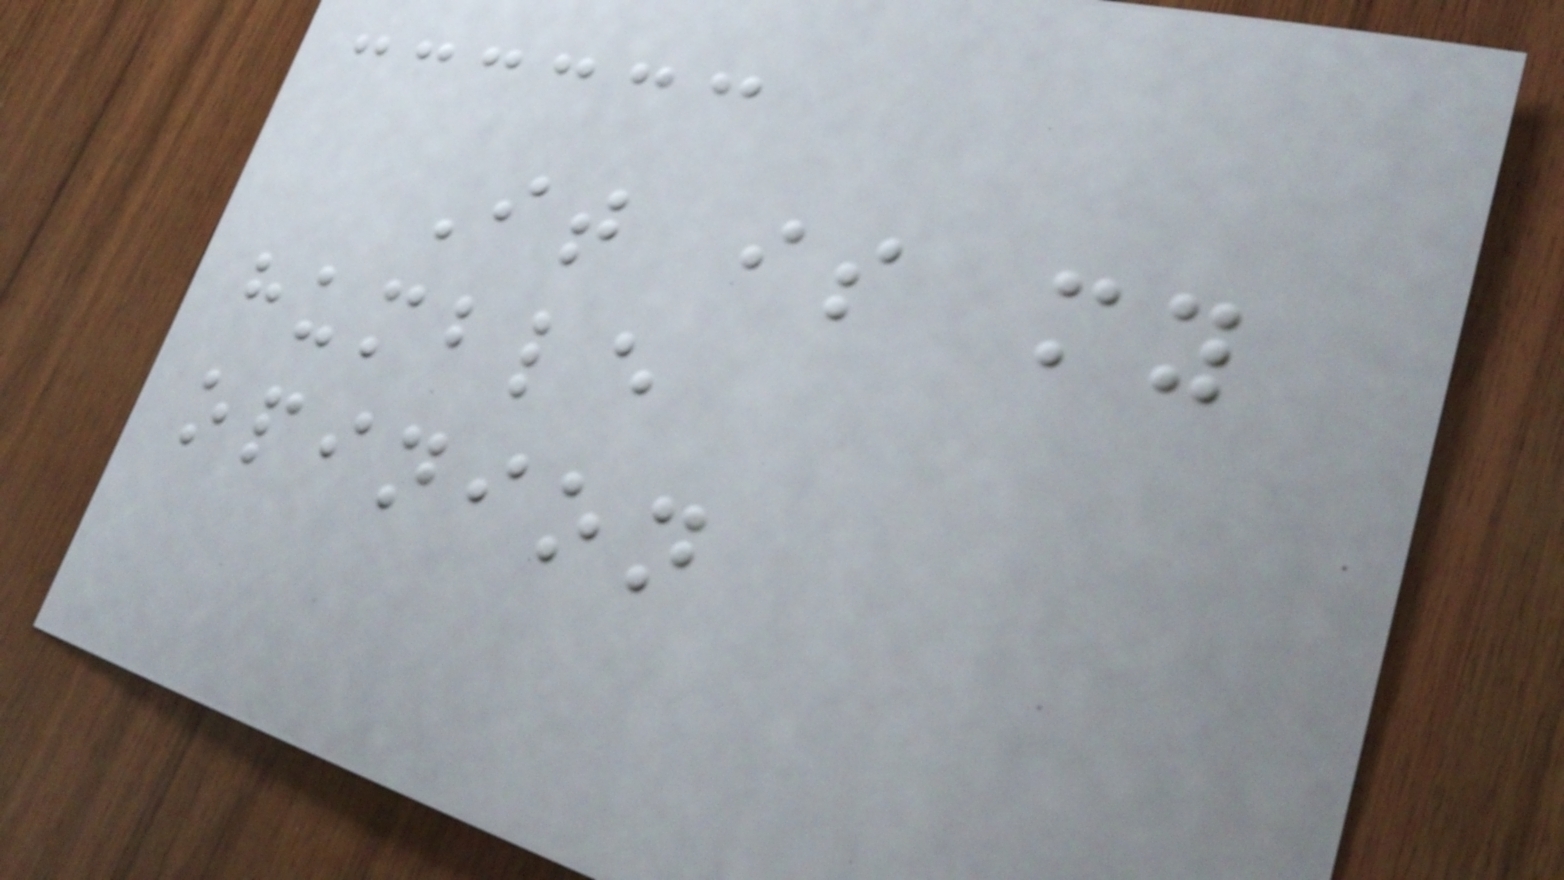It is my
humble
opinion
